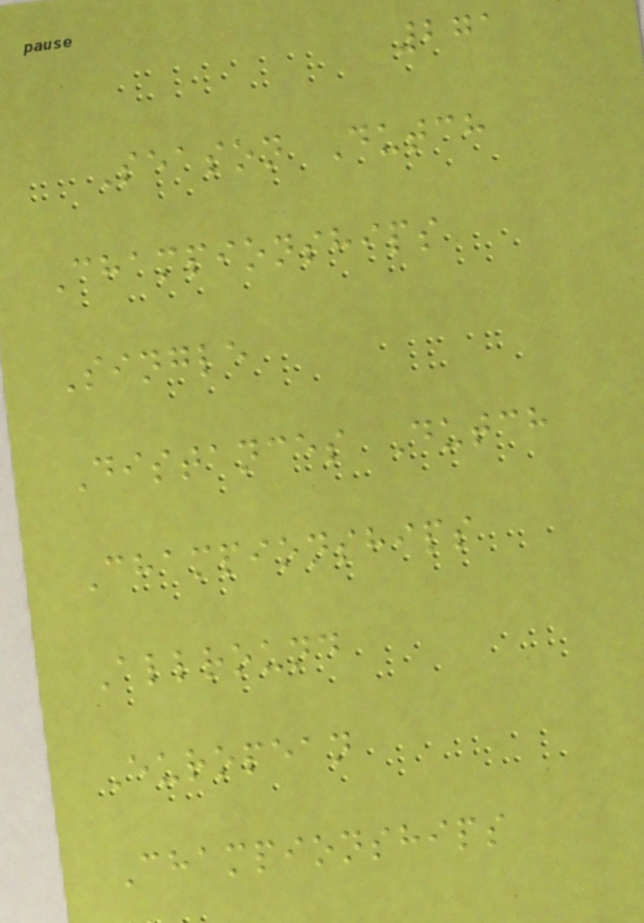271
Season Dutch
Championships
Single
Distances Dutch
Championships
Allround
European
Championships
